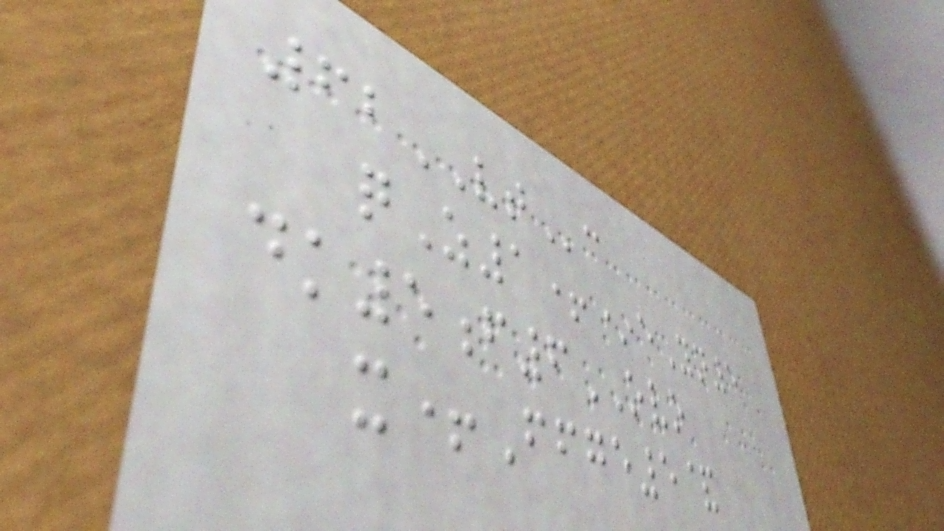62VTc
qZ1+*eYn5
dk5f6OVO
x+Ffge5&
